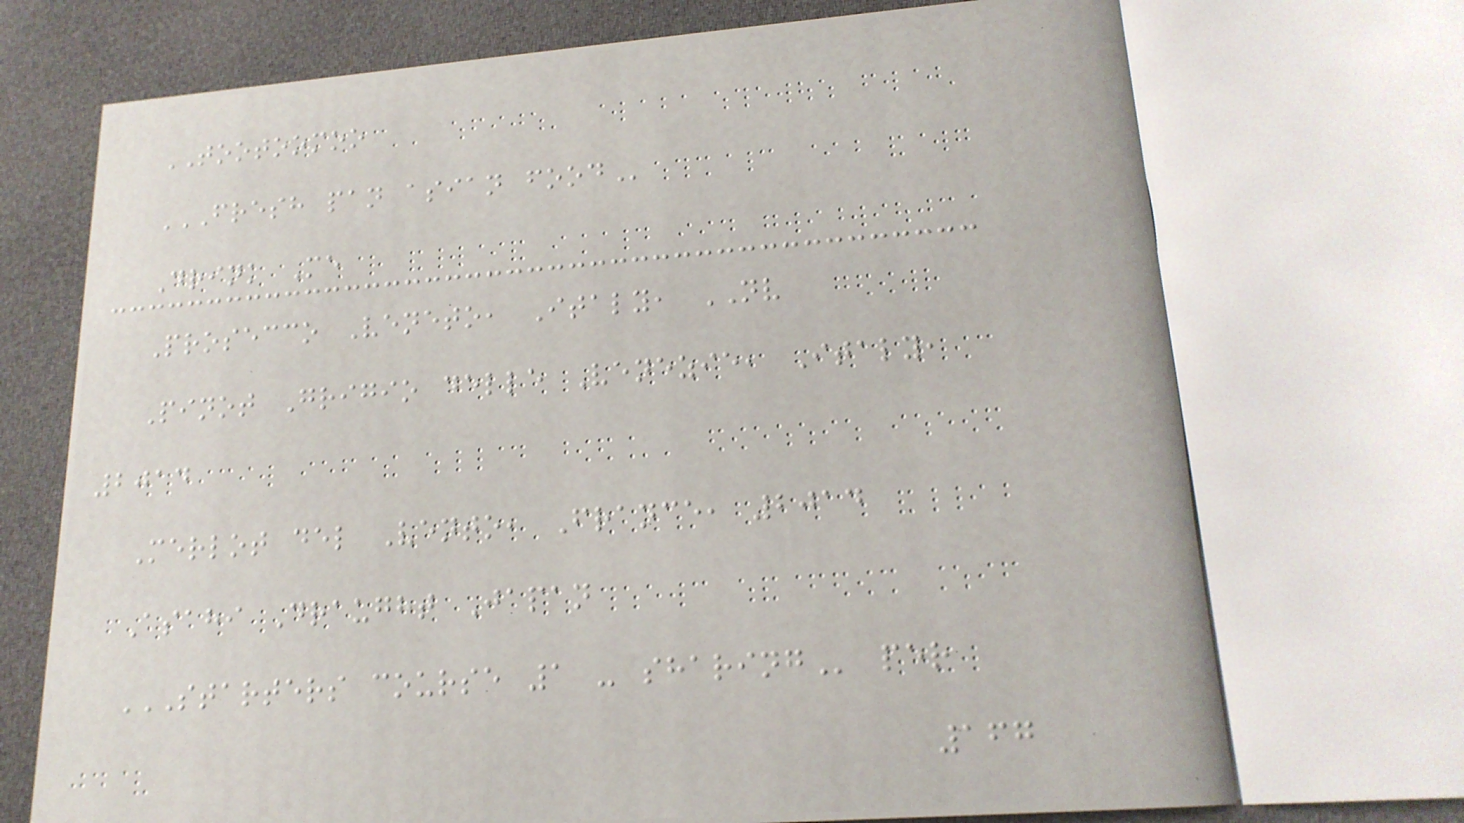TOOTOOMOO
FRESH PAN ASIAN FOOD
Drink Me
Prosecco Veneto, Italy, NV
Pinot Grigio delle Venezie, Italy,
2014
Merlot del Vento, France, 2014
Asahi Draught Japan
STARTERS COURSE 1 - SHARING per
167
